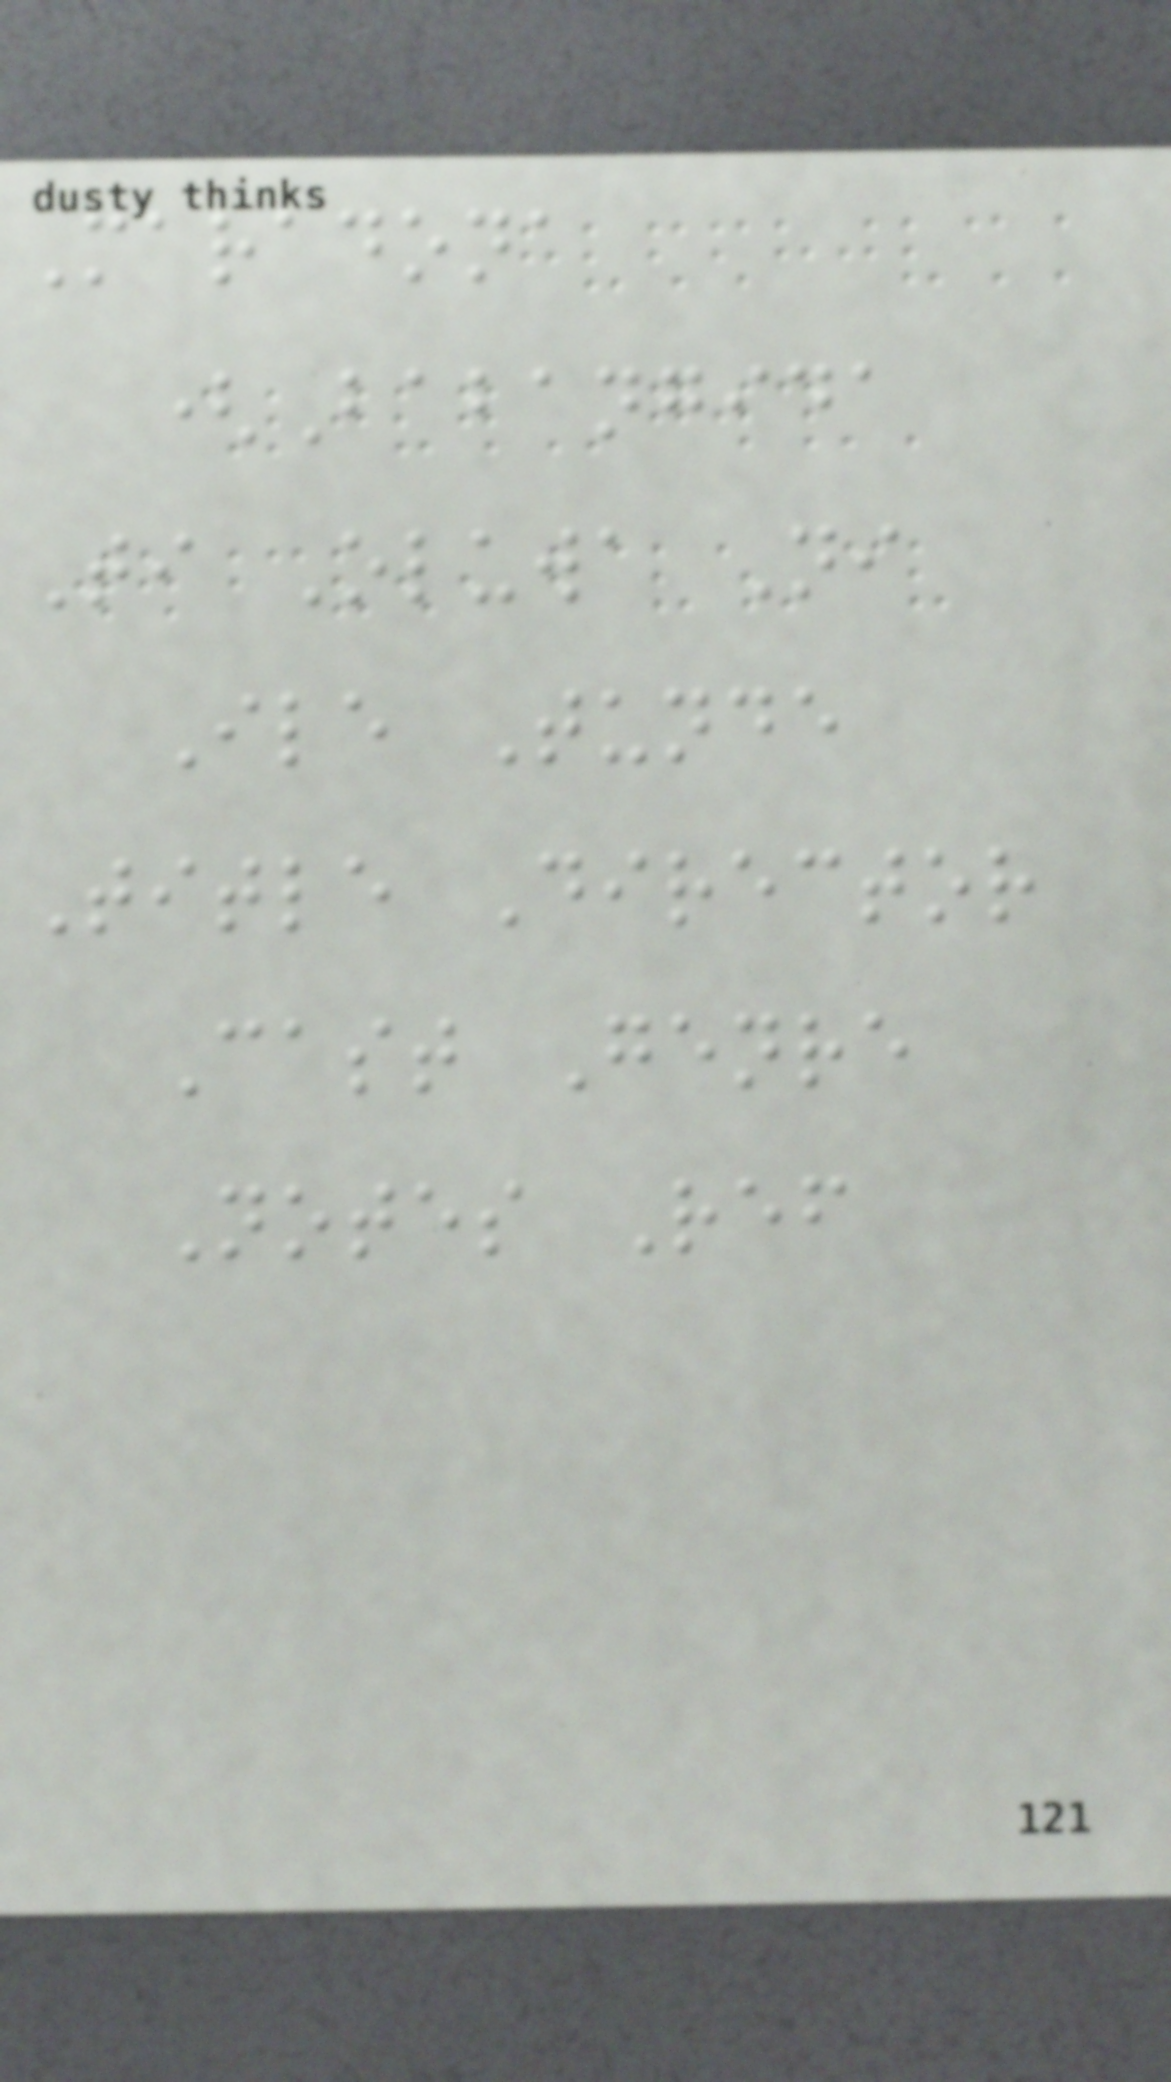Maradona
(Babangida
Ti Oluwa Ni
Ile Tunde
Title Director
Cast Genre
Notes Ref
